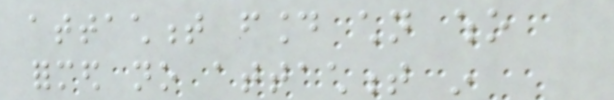attachment found children who
formed no attachment in
